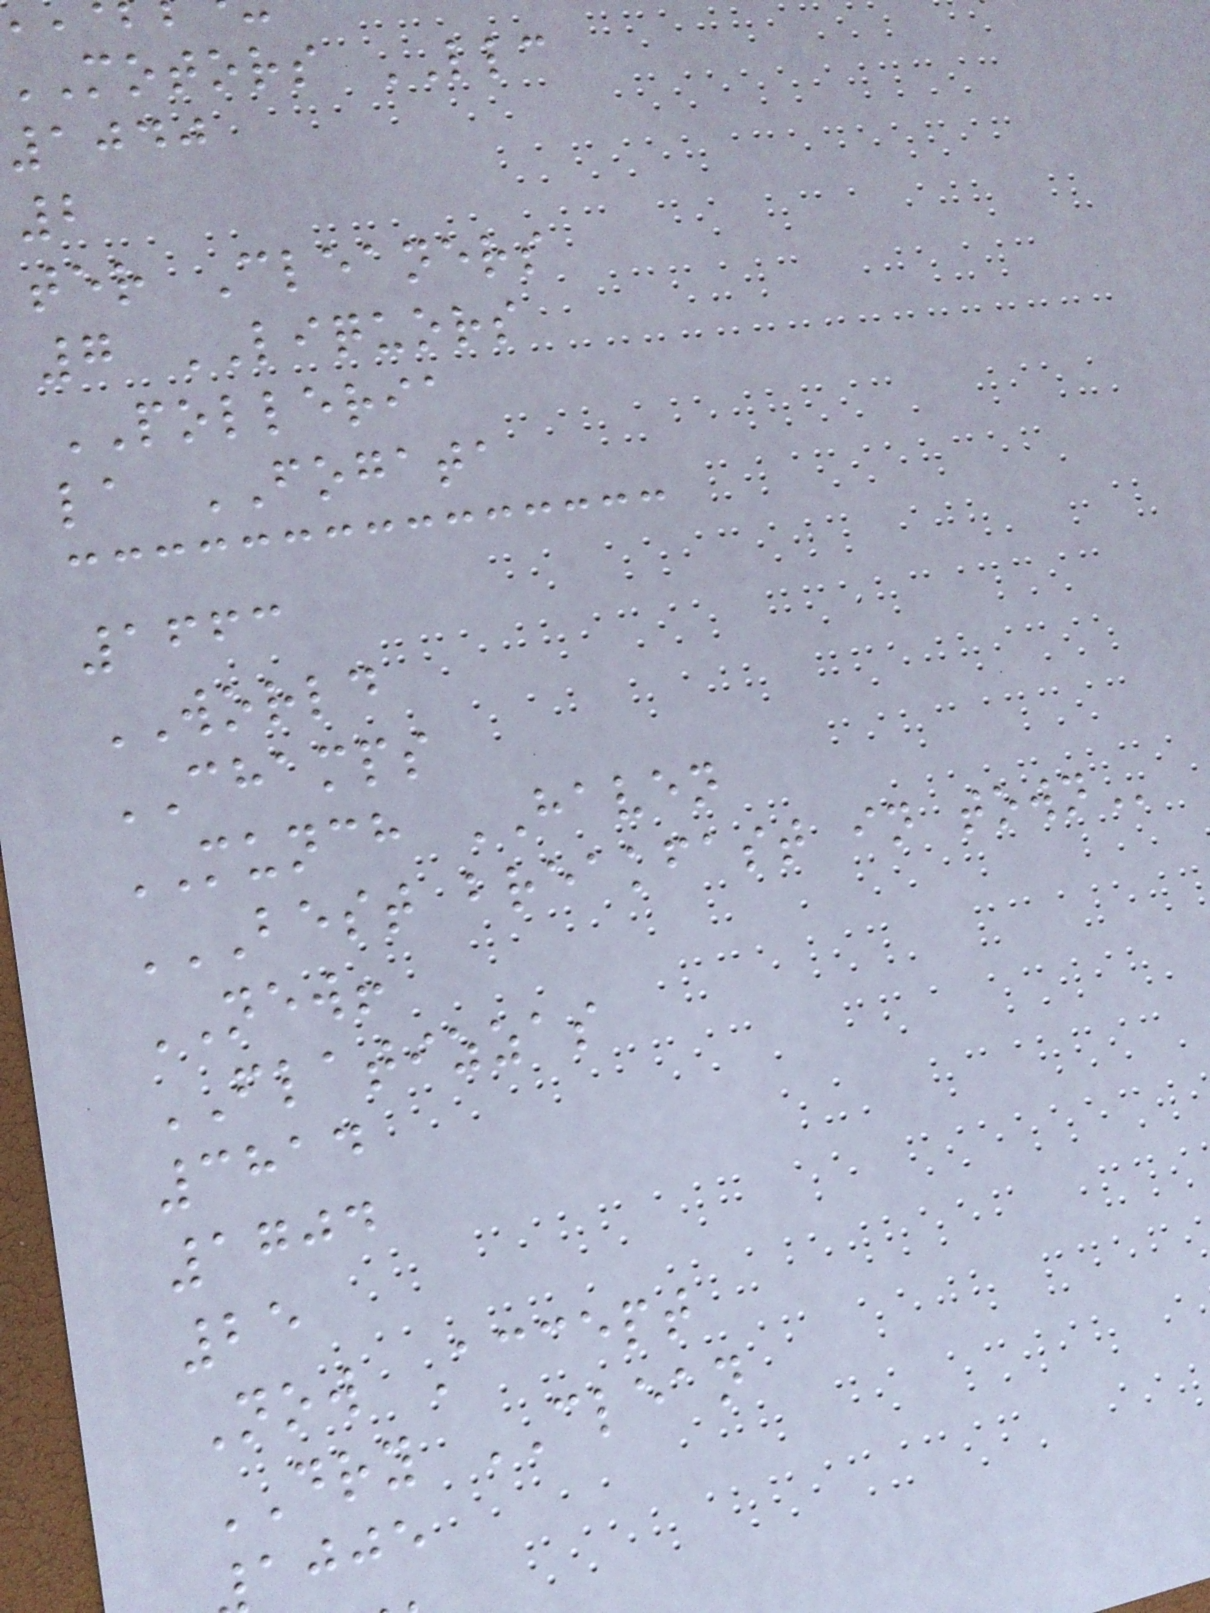motors LLC
1040
2
ter Cleaners
7 LIQUORS
POLLERIA
la FOGATA
1663
WORLD
CHAMPS
MUNCH HAVEN
BEST BREAKFAST IN TOWN
NEW!
FLATIZZAS
3814
1704
25
Now Accept
DRY CLEAN
ajje
